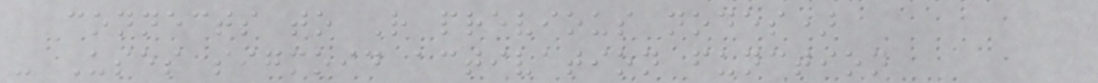connects to R previous nodes)
- Uses sigmoid activation function
